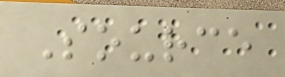Source
